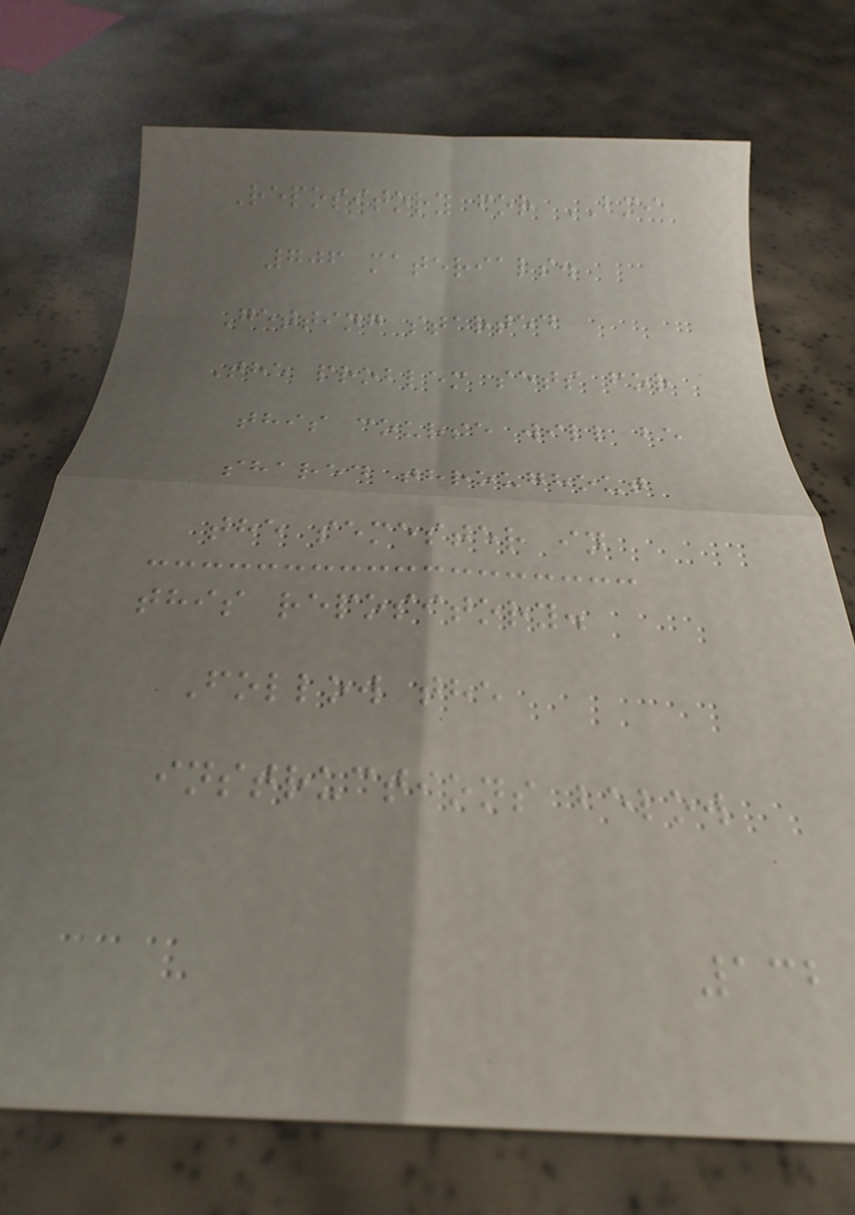Repository for BMI
706 materials.
Getting started
The problem sets for
this course will be
shared throughout
the semester in
this repository.
Follow the
instructions below
132
